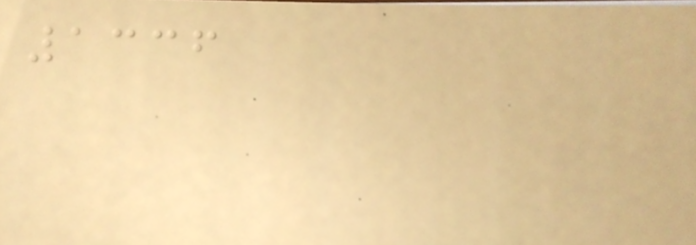1336
